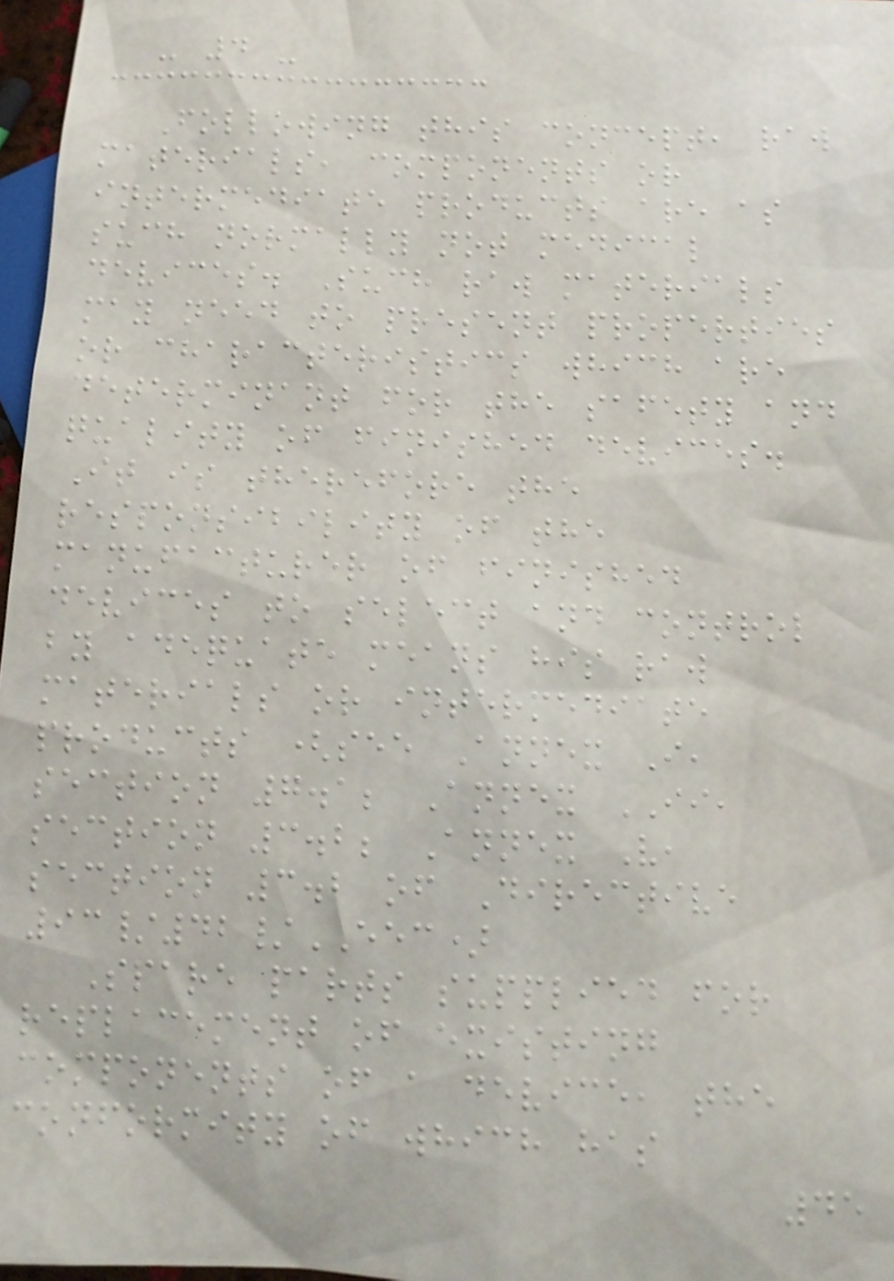- 4 -
Following this concept, raw
materials, components or
intermediate products are as
such normally not medical
devices. Such raw materials
may need to present properties
or characteristics which are
determinant for the safety and
quality of finished devices.
It is therefore the
responsibility of the
manufacturer of finished
devices to select and control
by adequate means his raw
materials or intermediate
products (see Annex I,
section 7.1; Annex II,
section 3.2; Annex V,
section 3.2 of Directive
93/42/EEC)
Spare parts supplied for
replacement of existing
components of a device, the
conformity of which has
45
